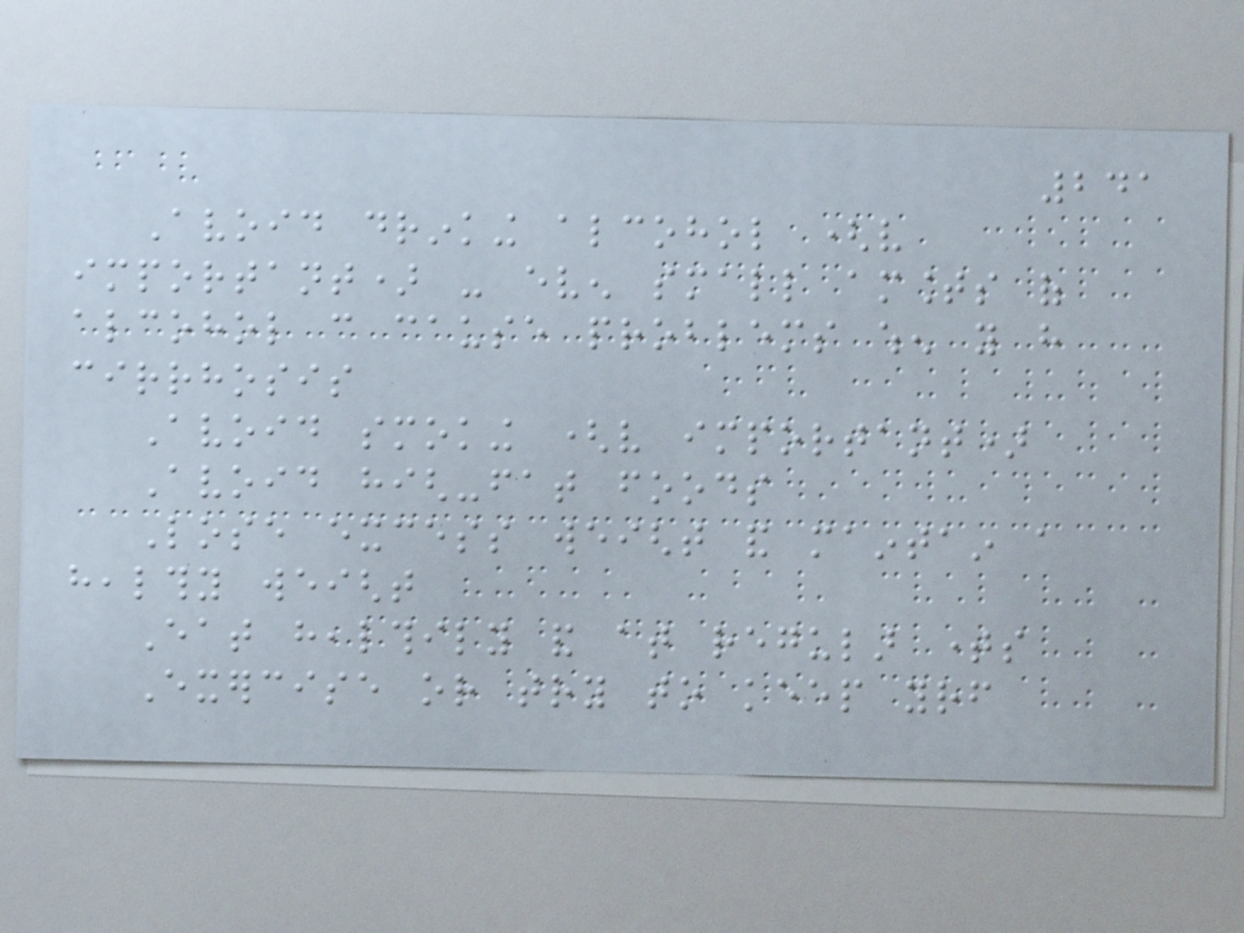241
Avoid drinking alcohol (very
important) - even small amounts of
alcohol can cause problems when you have
cirrhosis
Avoid smoking (very important)
Avoid high-fat foods
Lose excess weight and maintain a
healthy weight
Eat healthily and at regular times
Exercise or try to keep yourself
